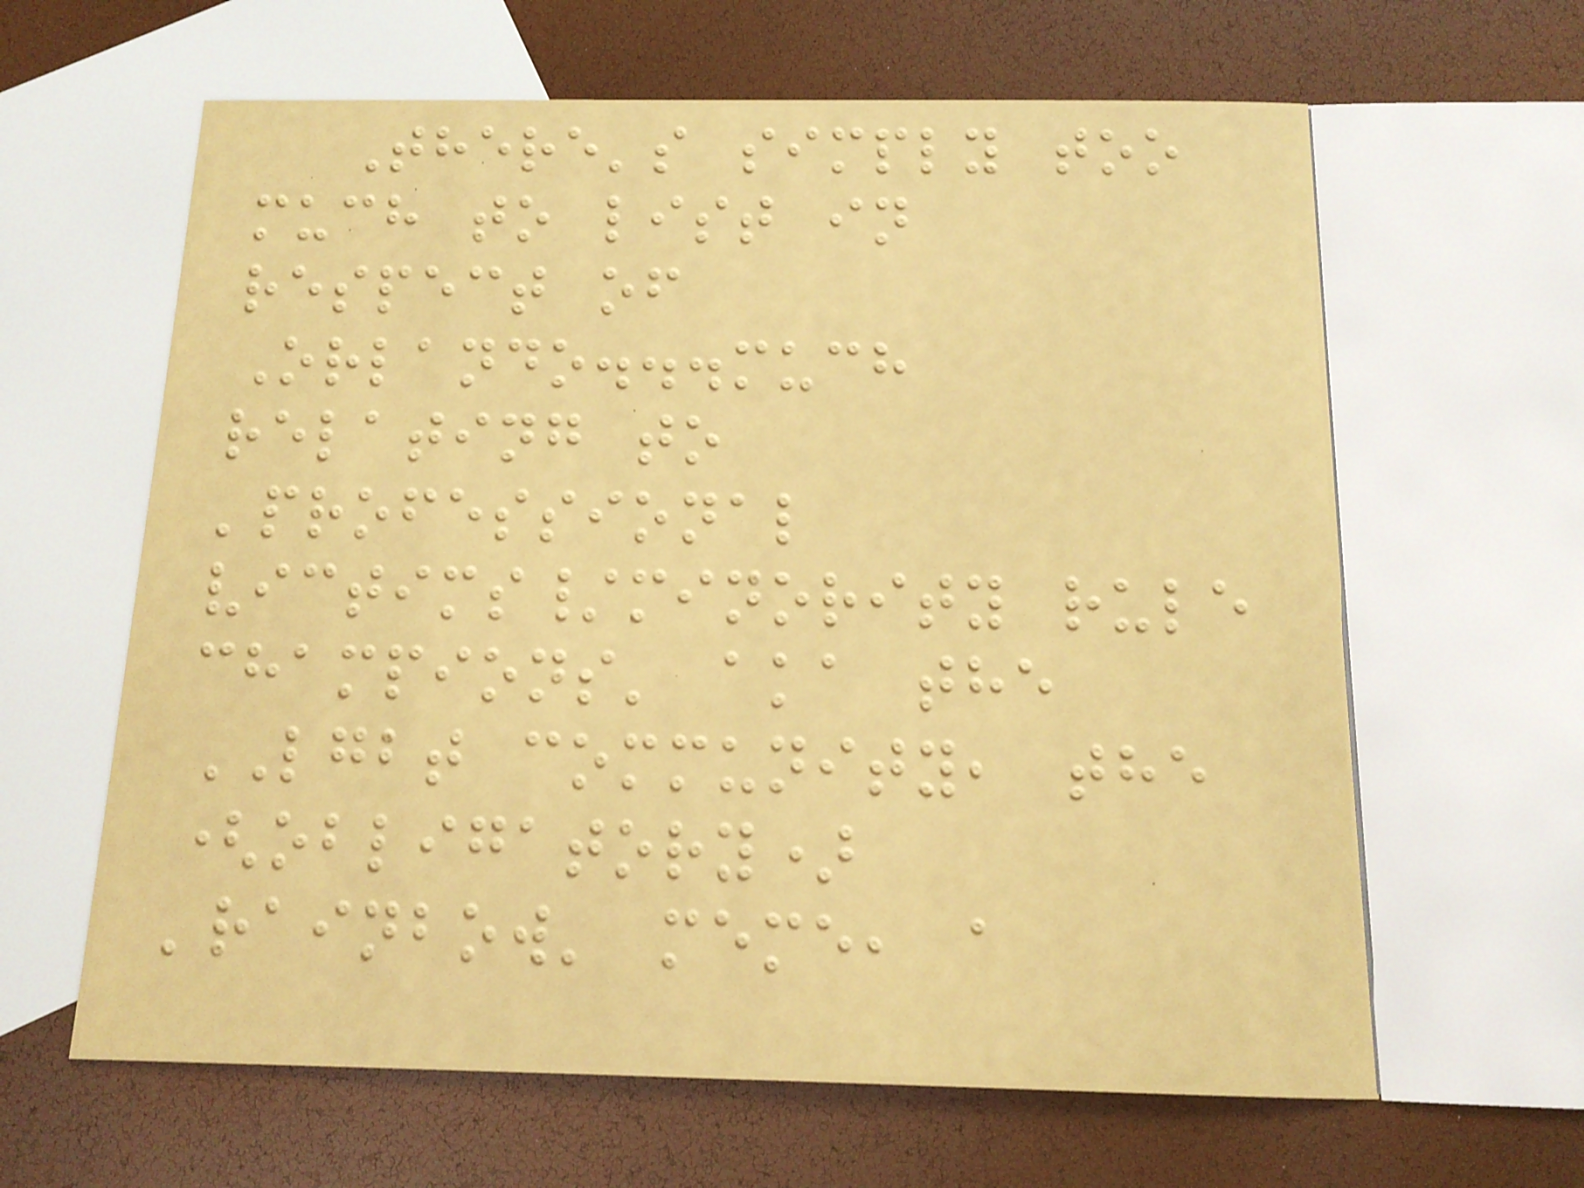There's simply too
much to list in
respect of
Orlando...much
relating to
'professional
victims/minority rule
champions' aka the
LGBT community, the
(obligatory)
'rainbow' meme, a
